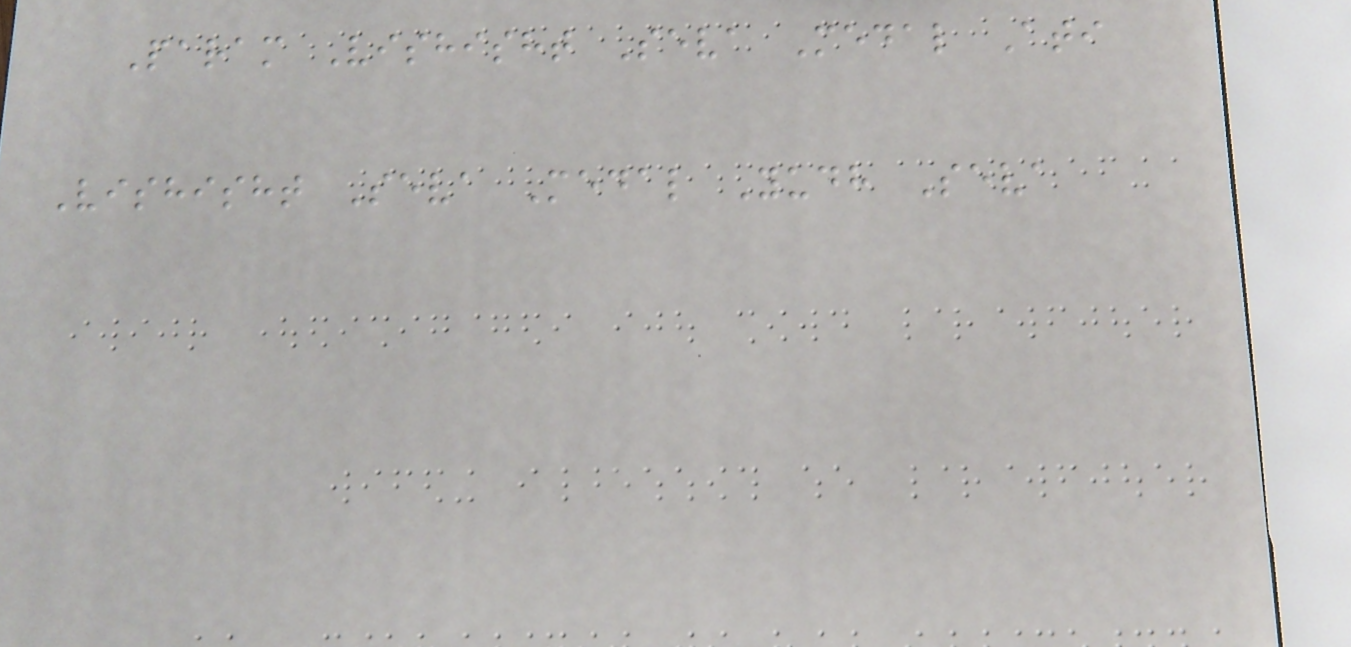Param Vishisht Seva Medal Ati
Vishisht Seva Medal Yudh Seva
